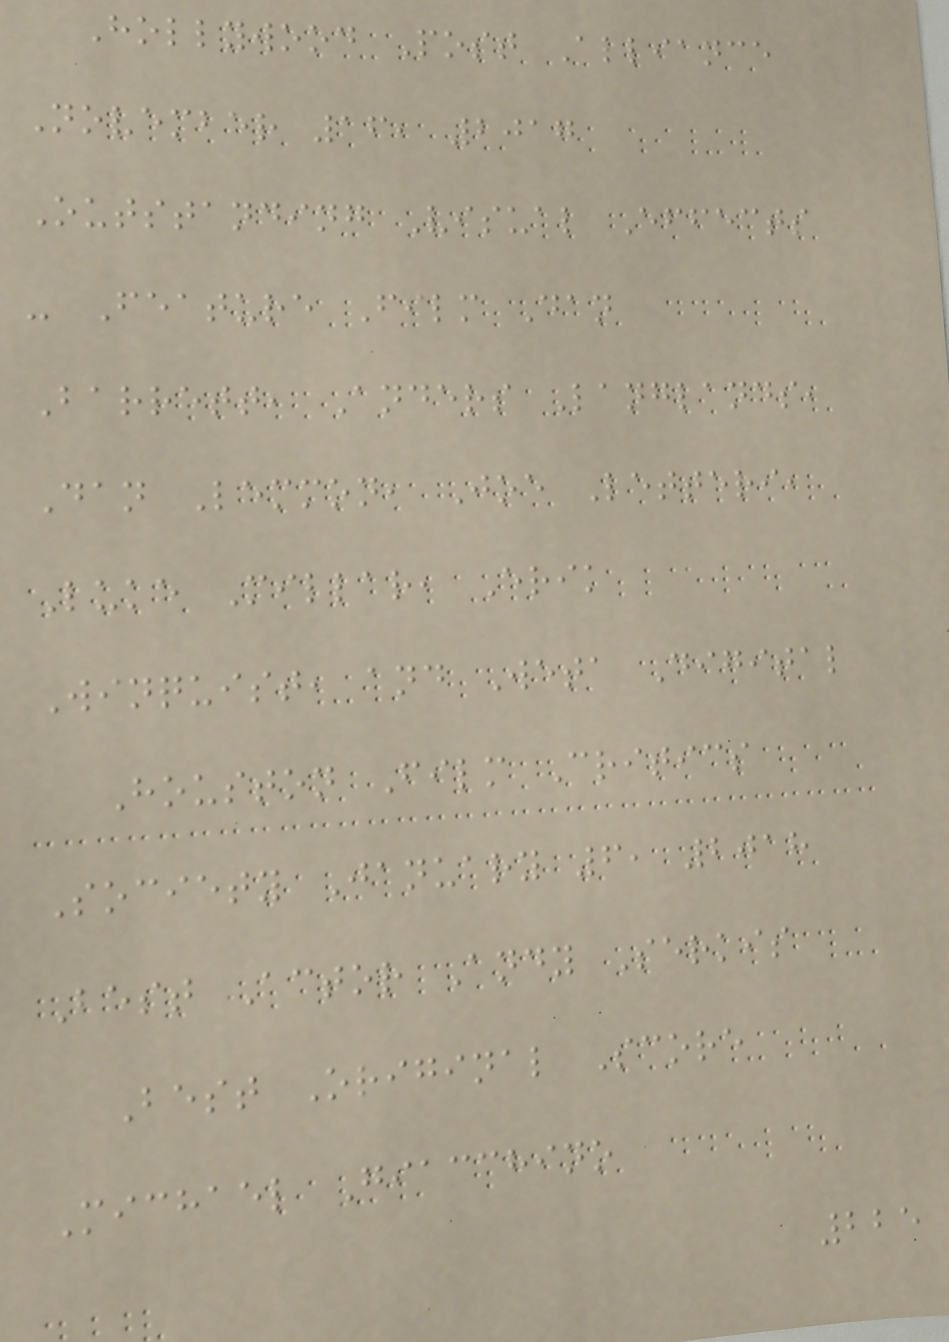Hollywood Post Alliance
November 16, 2017
Outstanding Visual Effects
- Feature Film Dan
Barrett, Anders Langlands,
Dan Lemmon, Joe Letteri,
Luke Millar, Erik
Winquist, and Weta Digital
Houston Film Critics
Society January 6, 2018
Best Actor Andy Serkis
Best Original Score
Michael Giacchino
225
